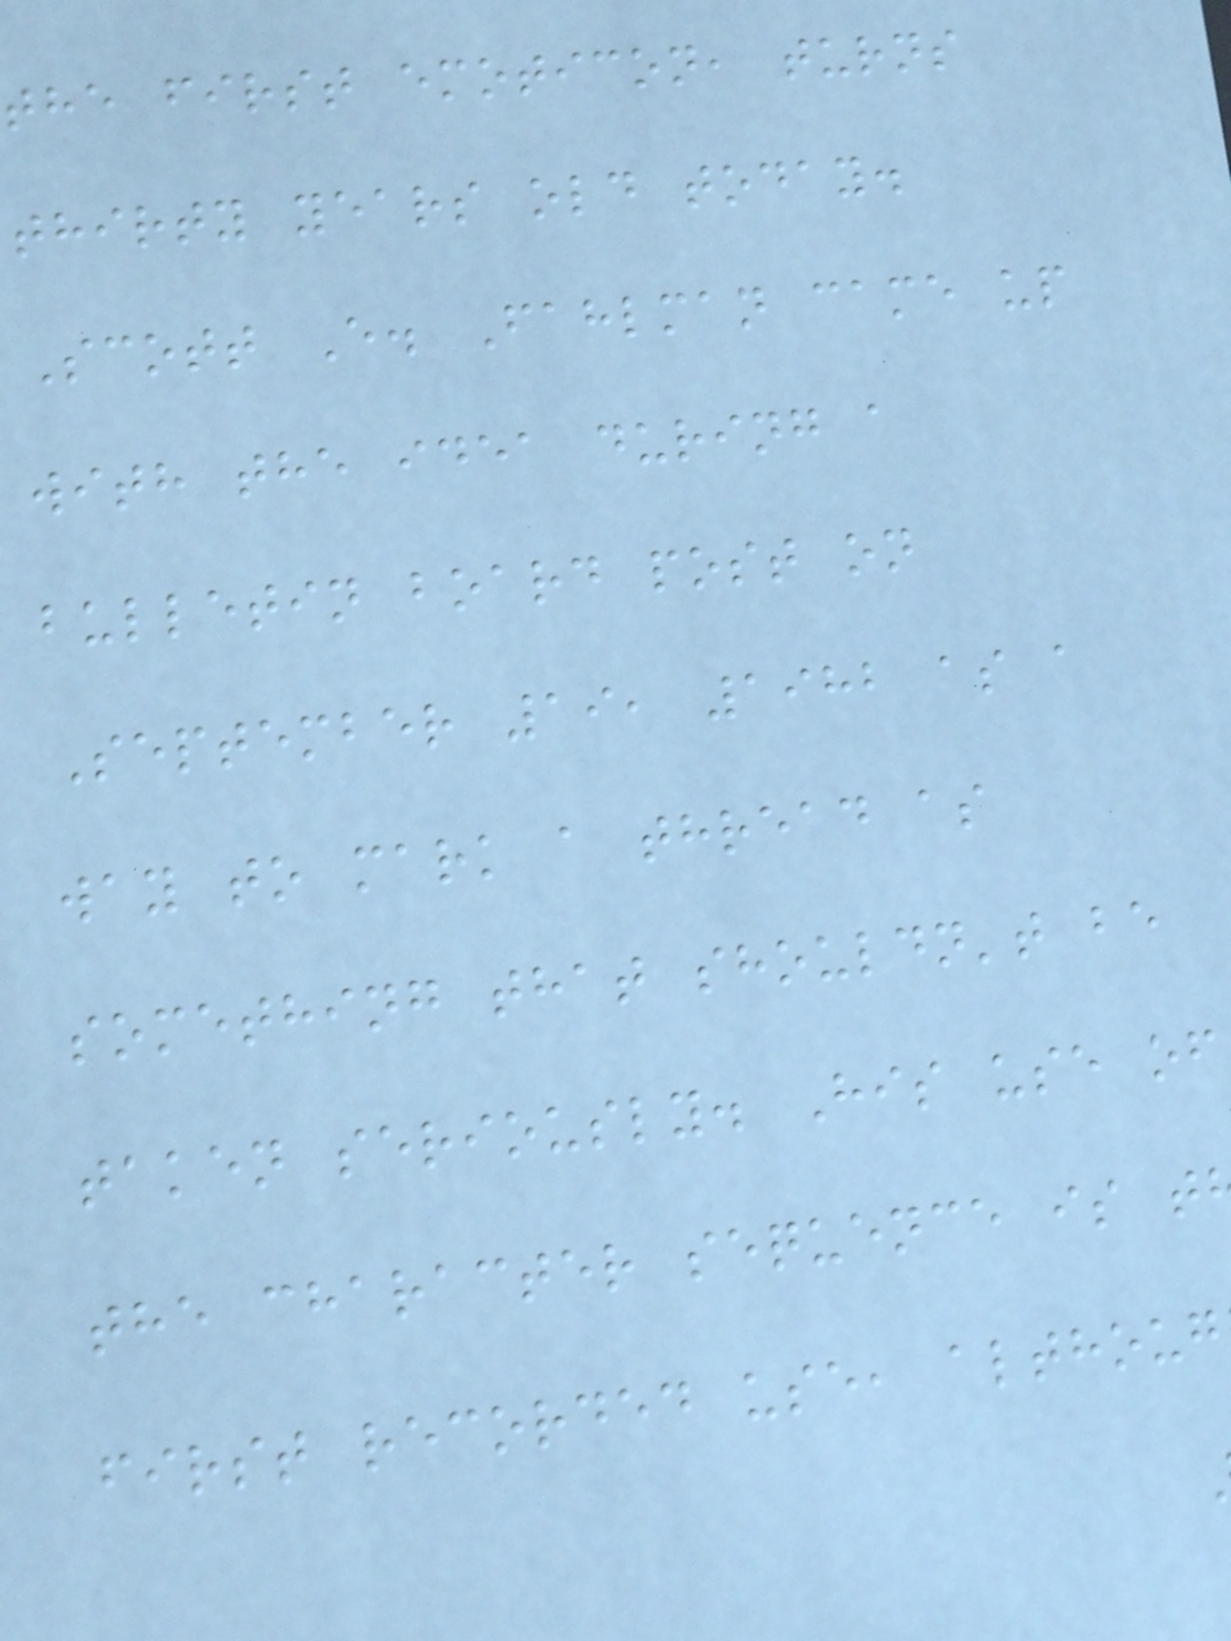the first emoticon, turns
thirty years old today.
Scott E. Fahlman came up
with the idea during a
bulletin board post on
September 19, 1982 as a
way to mark a thread as
something that shouldn't be
taken seriously. His use of
the character sequence is t
first recorded use, althoug
